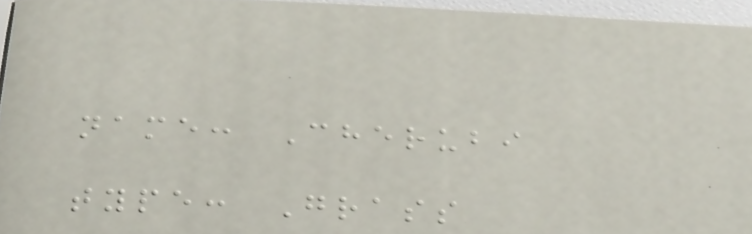name: Cherubi
type: Grass
